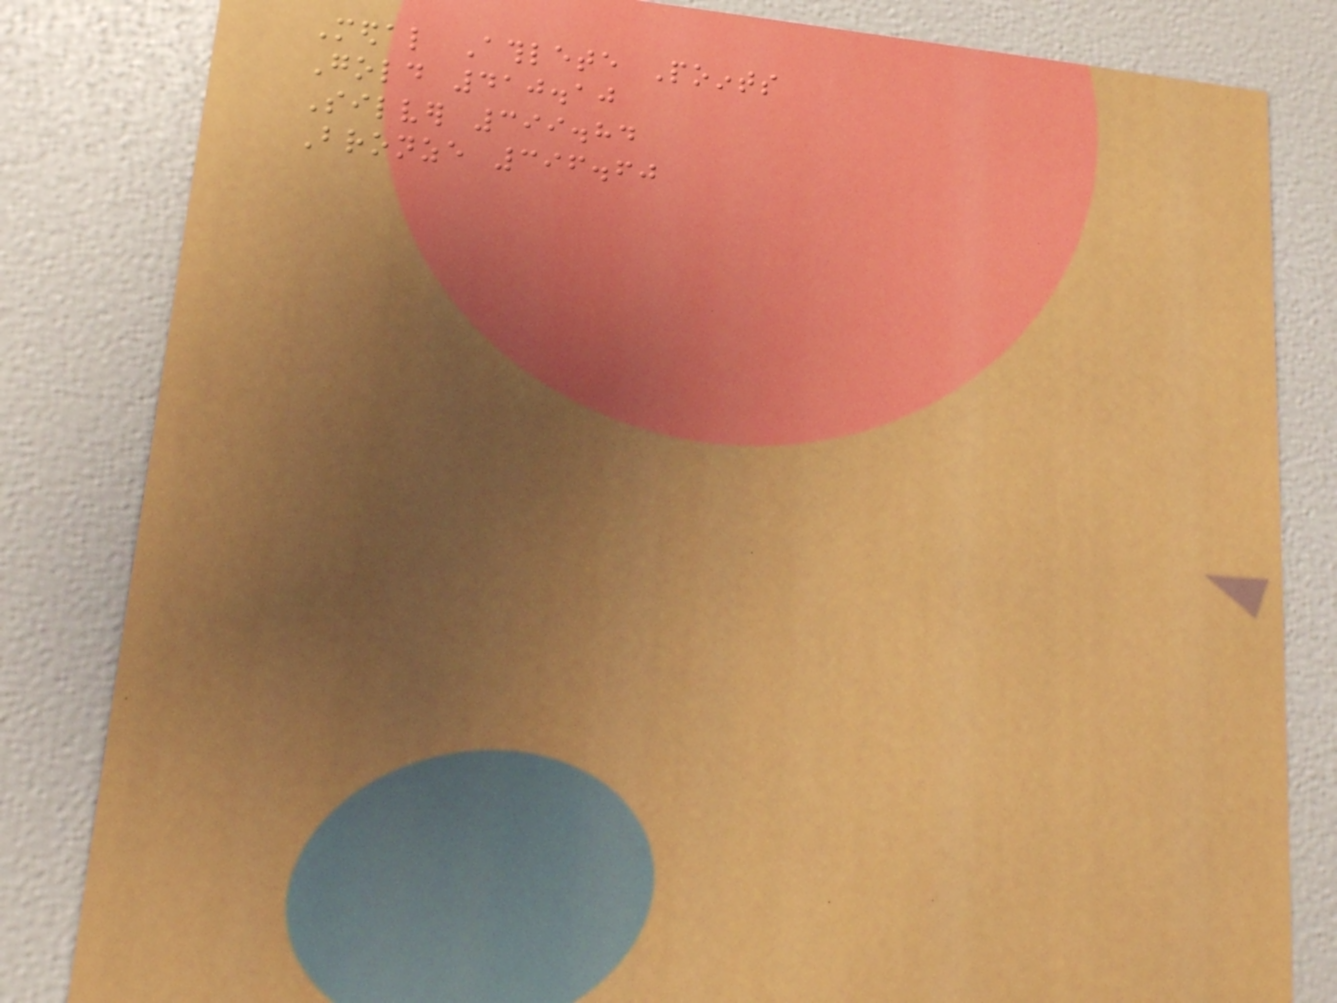Medal Athlete Points
Gold 410.10
Silver 399.84
Bronze 396.60
